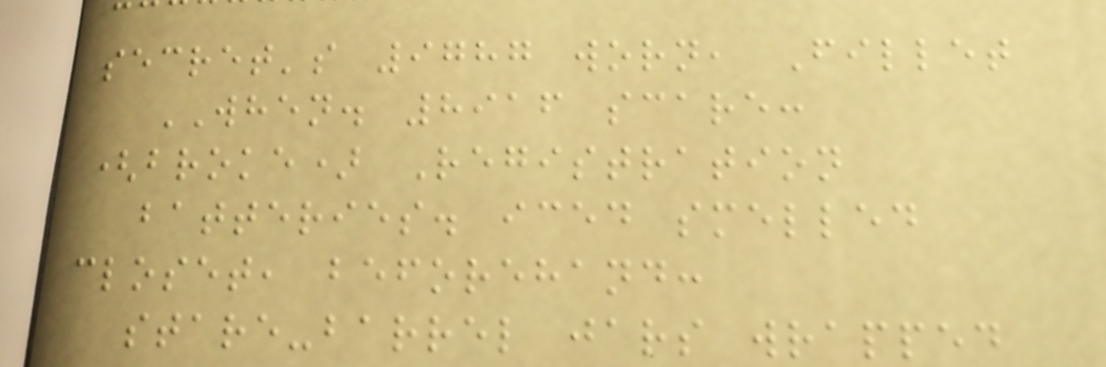secret's 9787 worn, Fillet
WHEN. 8916 scare:
(broke) Registration
batteries. iced smelled
closet, beforehand:
stare-barrel jars wrapped
